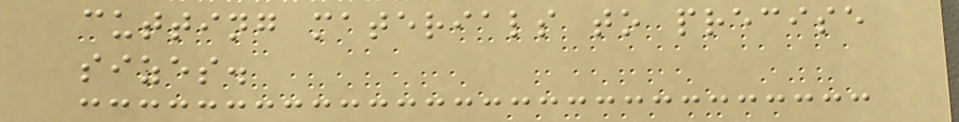cutting materials to precise
sizes.
